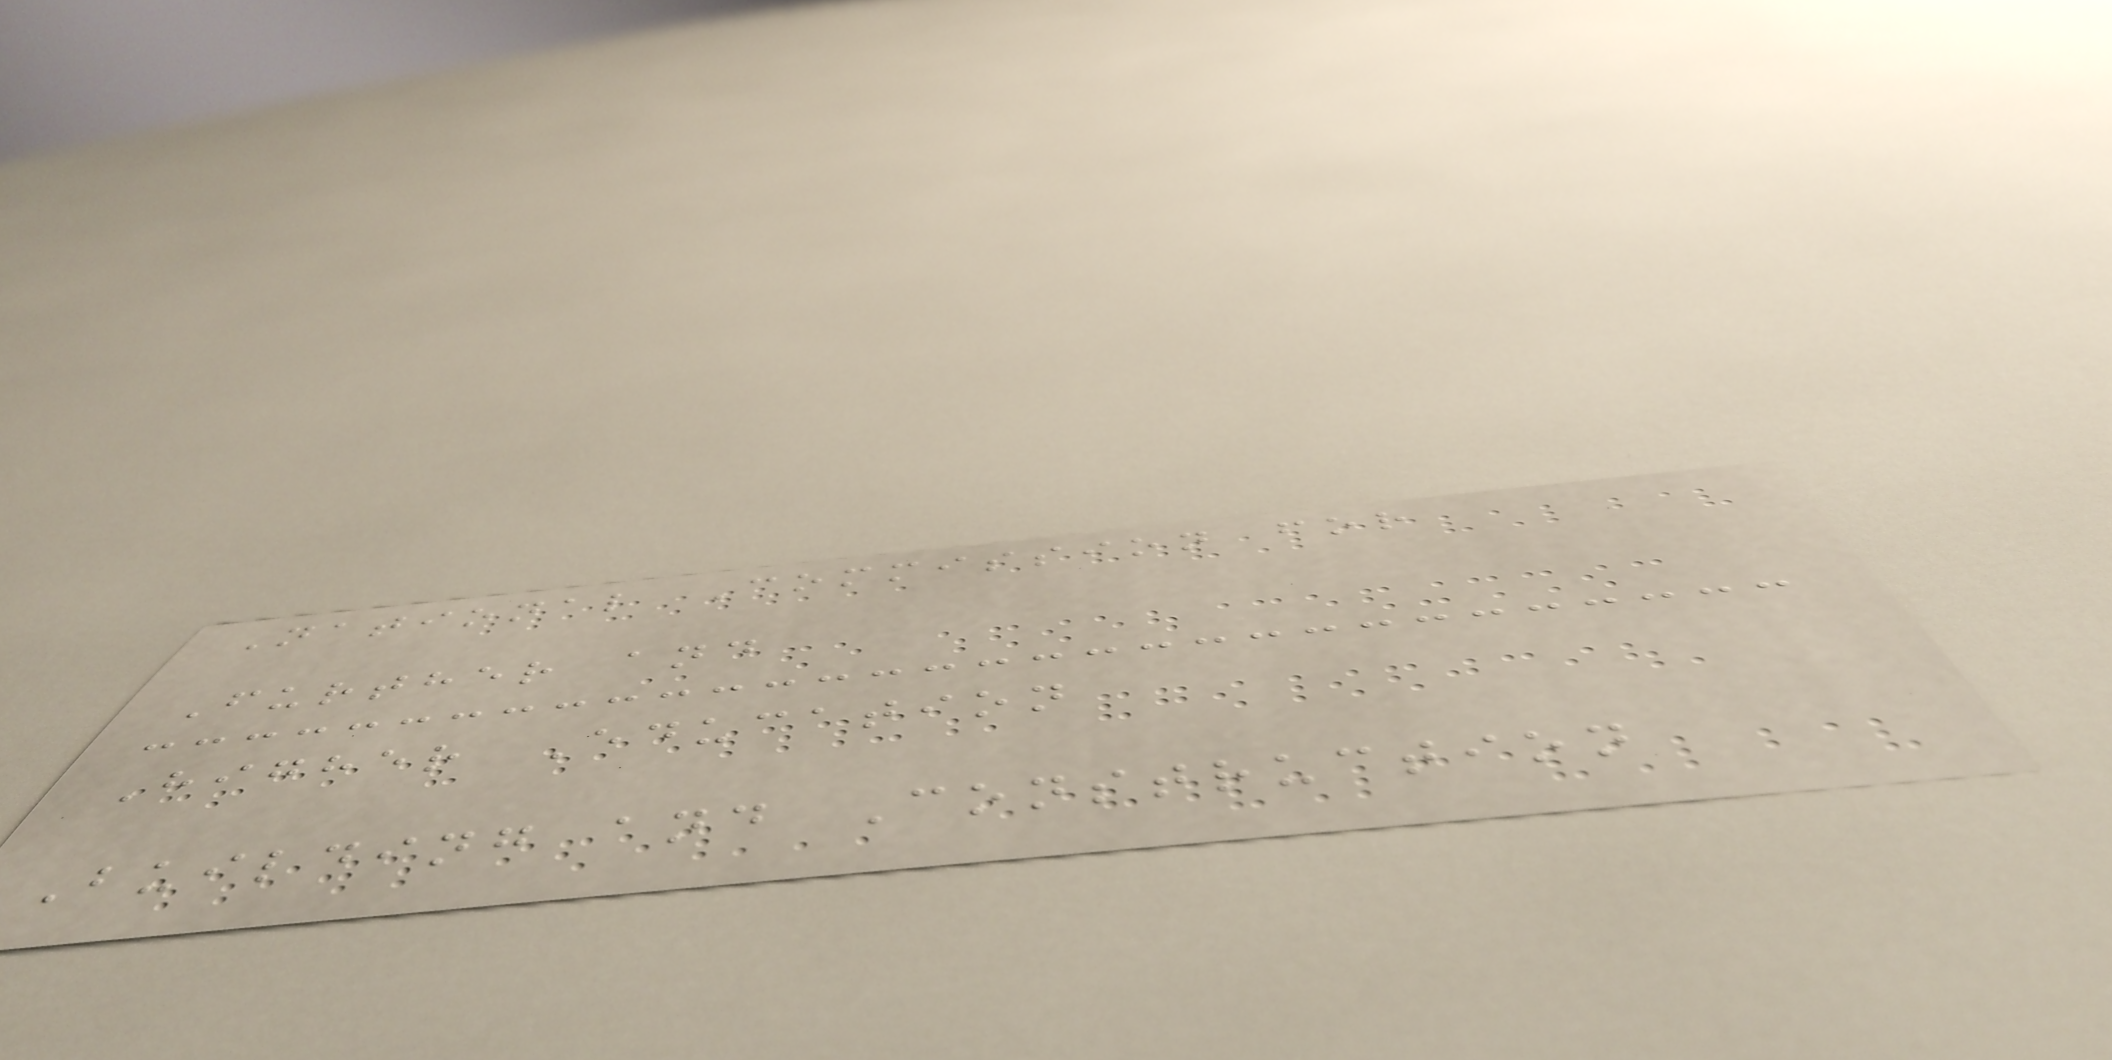National Commission for
Further and
Higher Education
Building and Construction
